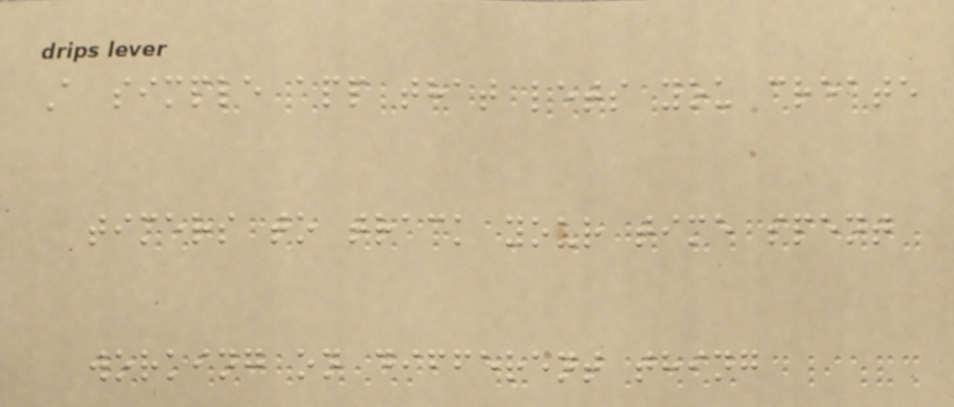A simple app that lets you create
timers to track your time spent
working on different thing
